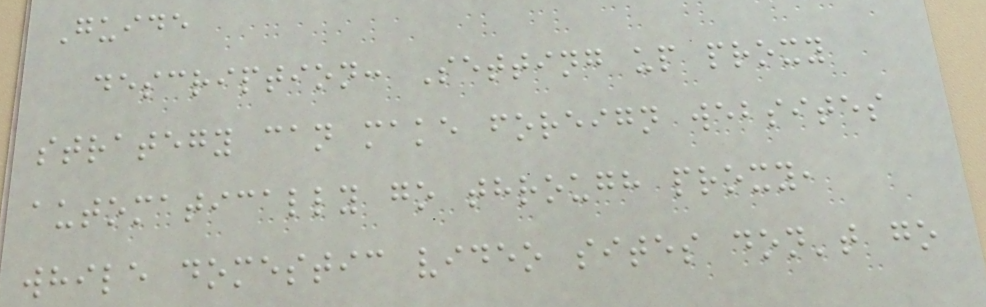Guide
description: Setting up proxy
strategy can make foreign websites
automatically go through proxy,
while domestic video sites don't go
